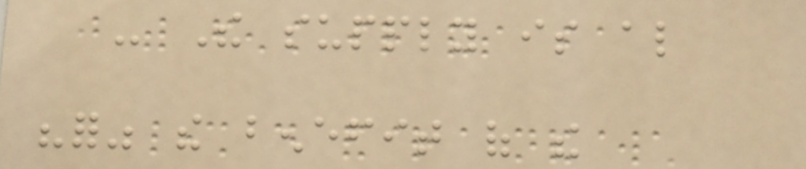- The supply is also
"for" the benefit of the
